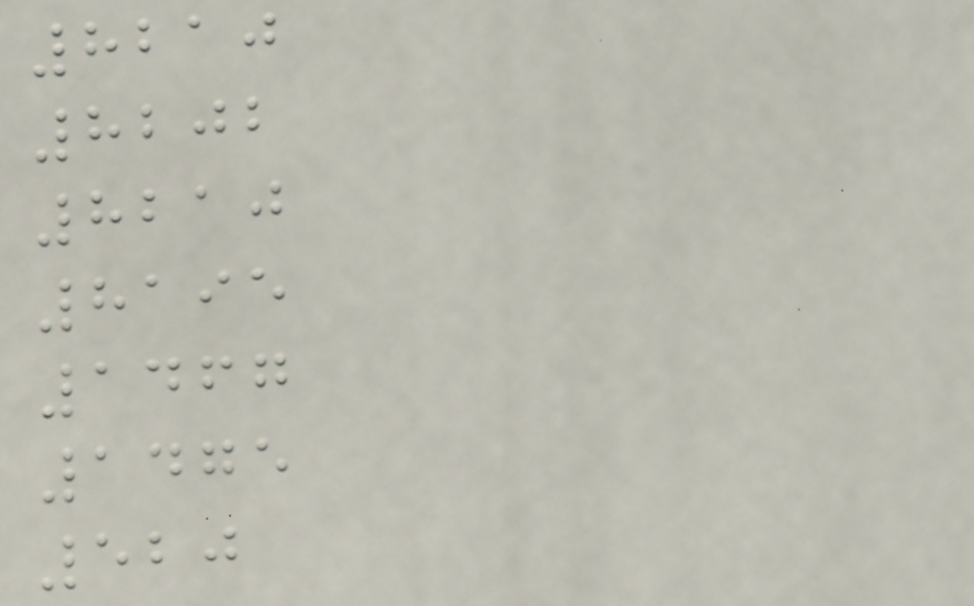8210
8202
8210
8195
1467
1475
520
